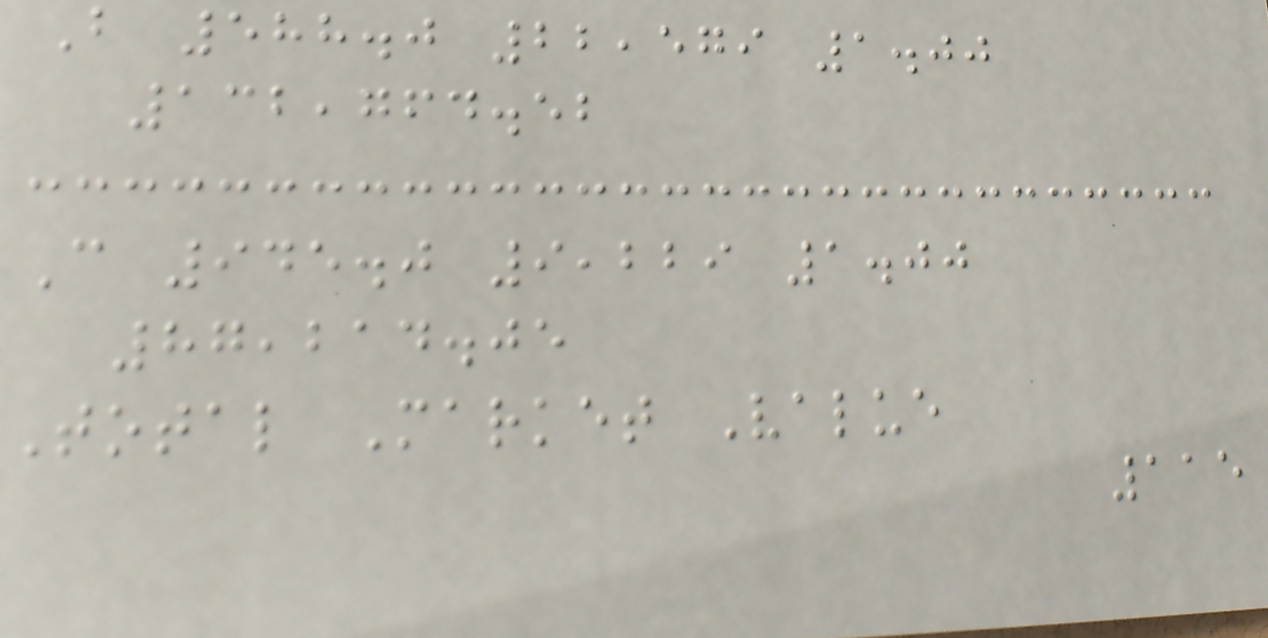B 588.0 22,579 1.00
132,764.52
C 945.0 9,229 1.00
87,214.05
Total Market Value
115
